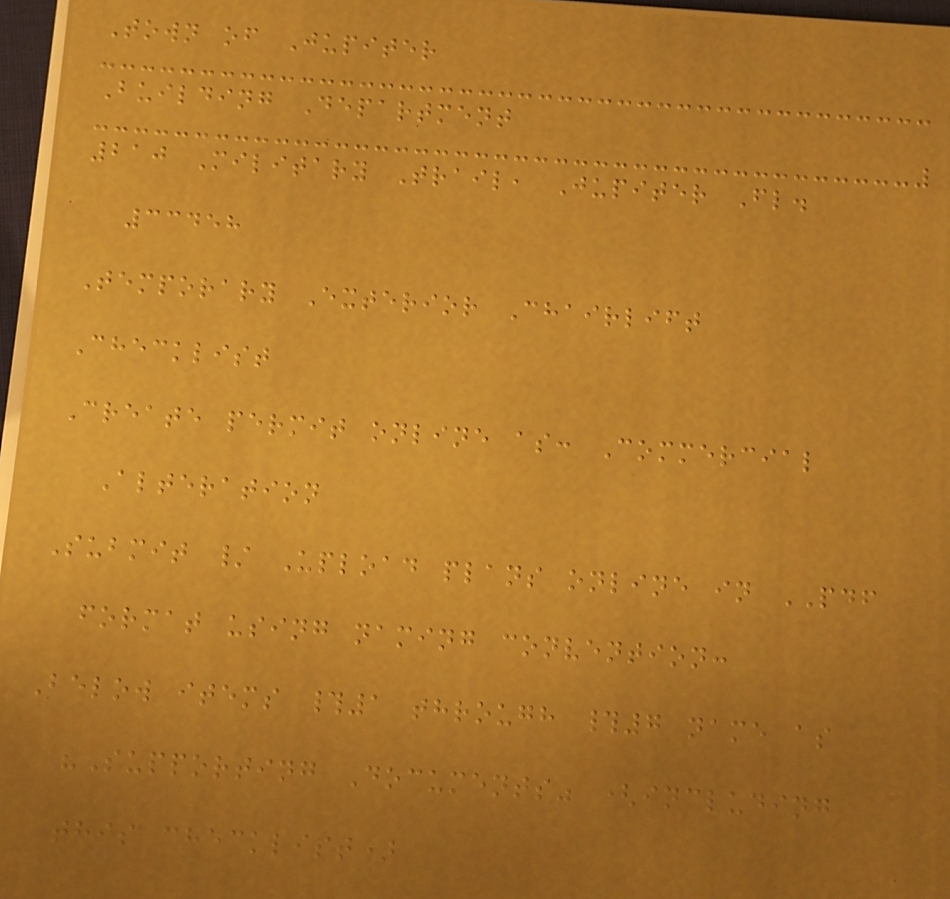Town of Jupiter
Building Department
210 Military Trail, Jupiter Fl.
33458
Temporary Exterior Chairlift
Checklist
Create permit online as: Commercial
Alteration
Submit / Upload plans online in PDF
format using naming convention:
Below items #1 through #7 name as
"Supporting Documents" (including
this checklist)
